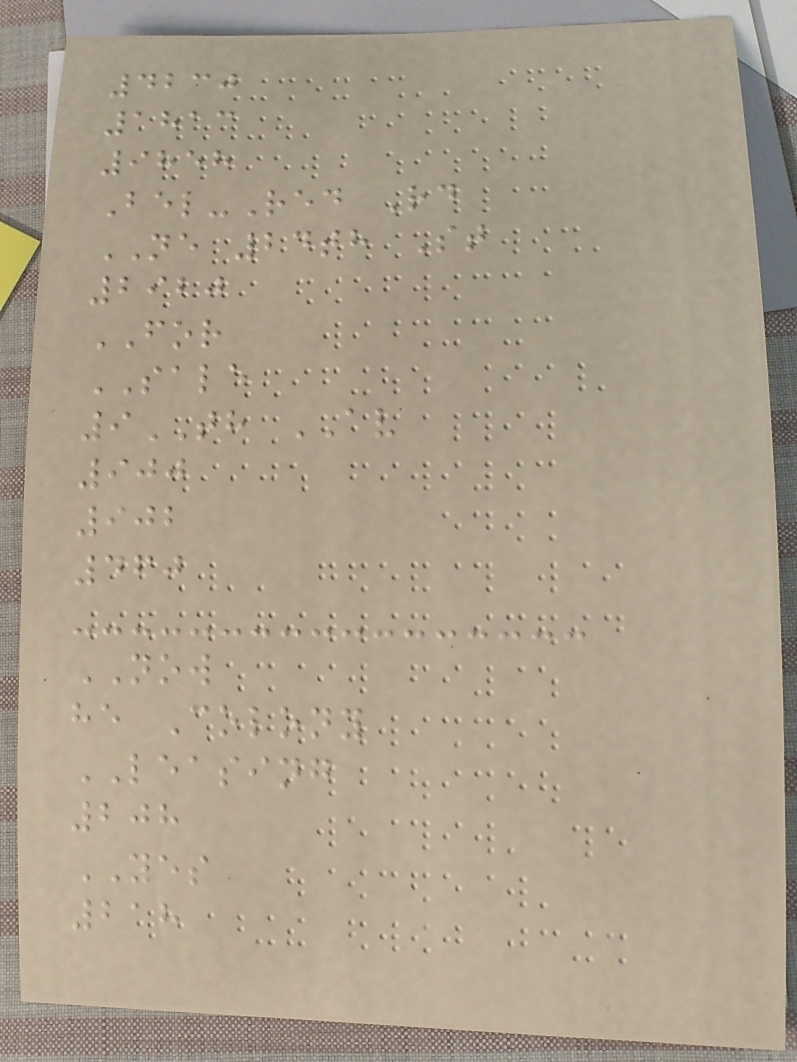4230
1813
9858
Bel-Red Rd
NE 24th St
2920
FOR
SALE
9TH AV
900
902
460
NOW
he Colony
LEASING
208
YES
218
